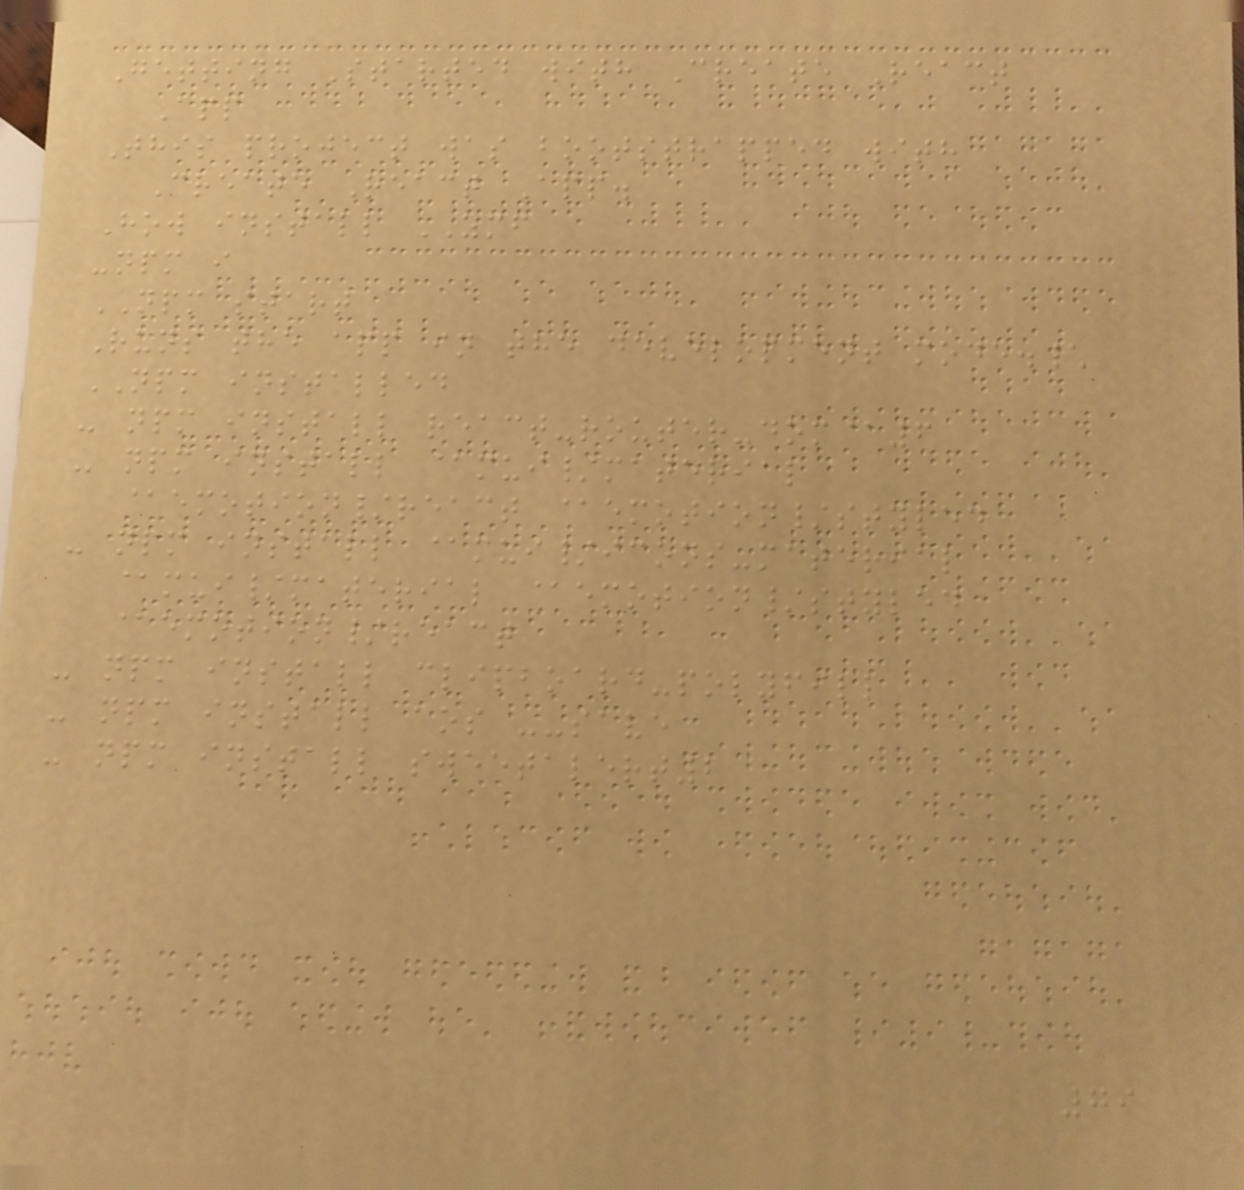Getting Started with Create React
App
This project was bootstrapped with
Create React App.
How install ZMF
-npm i
NPM start
Runs the app in the development mode.\
NPM installed
- npm install react-router-dom@6
- npm install @mui/material
@emotion/react @emotion/styled
- npm install @mui/icons-material
@mui/material @emotion/styled
@emotion/react
- npm install clipboard-polyfill
- npm install aos --save
- npm install sweetalert2
79
